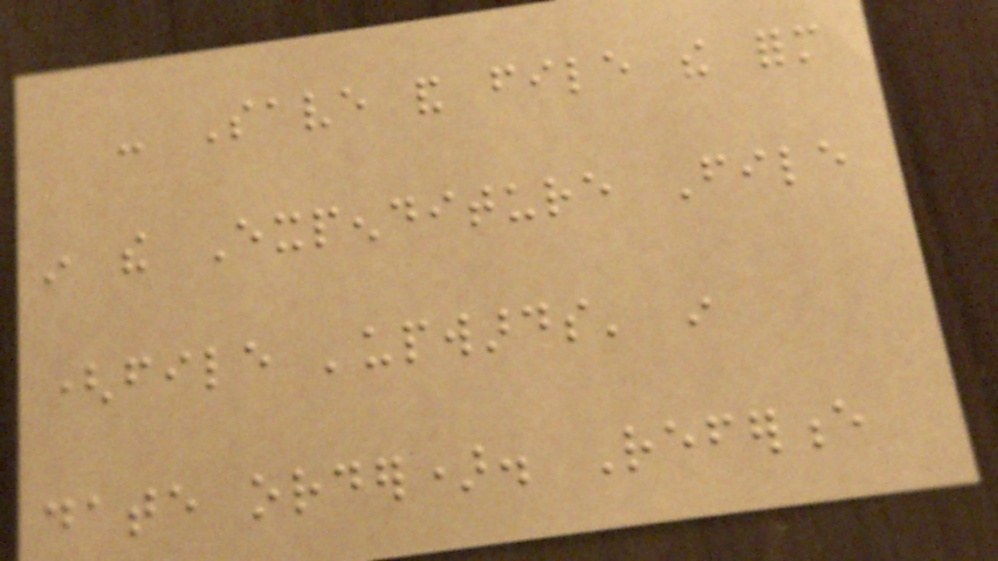- Save and file the form
in the Expenditure File
(file 'upwards' in
date order). Reference
